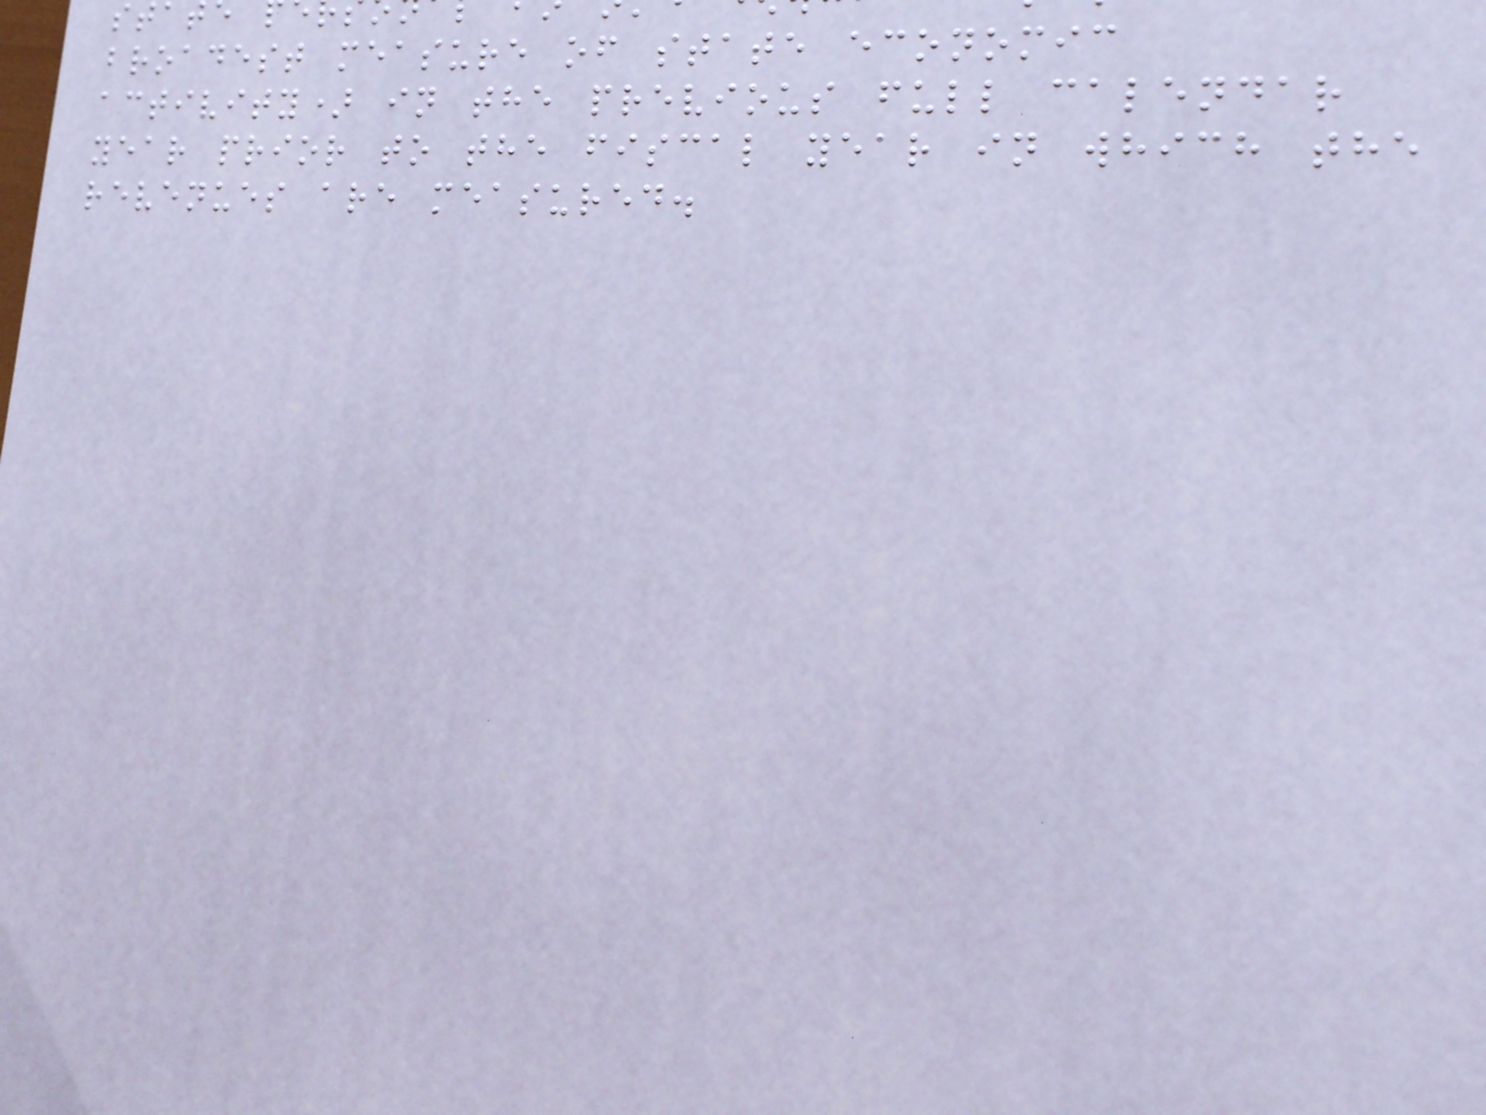broadest measure of state economic
activity) in the previous full calendar
year prior to the fiscal year in which the
revenues are measured.
